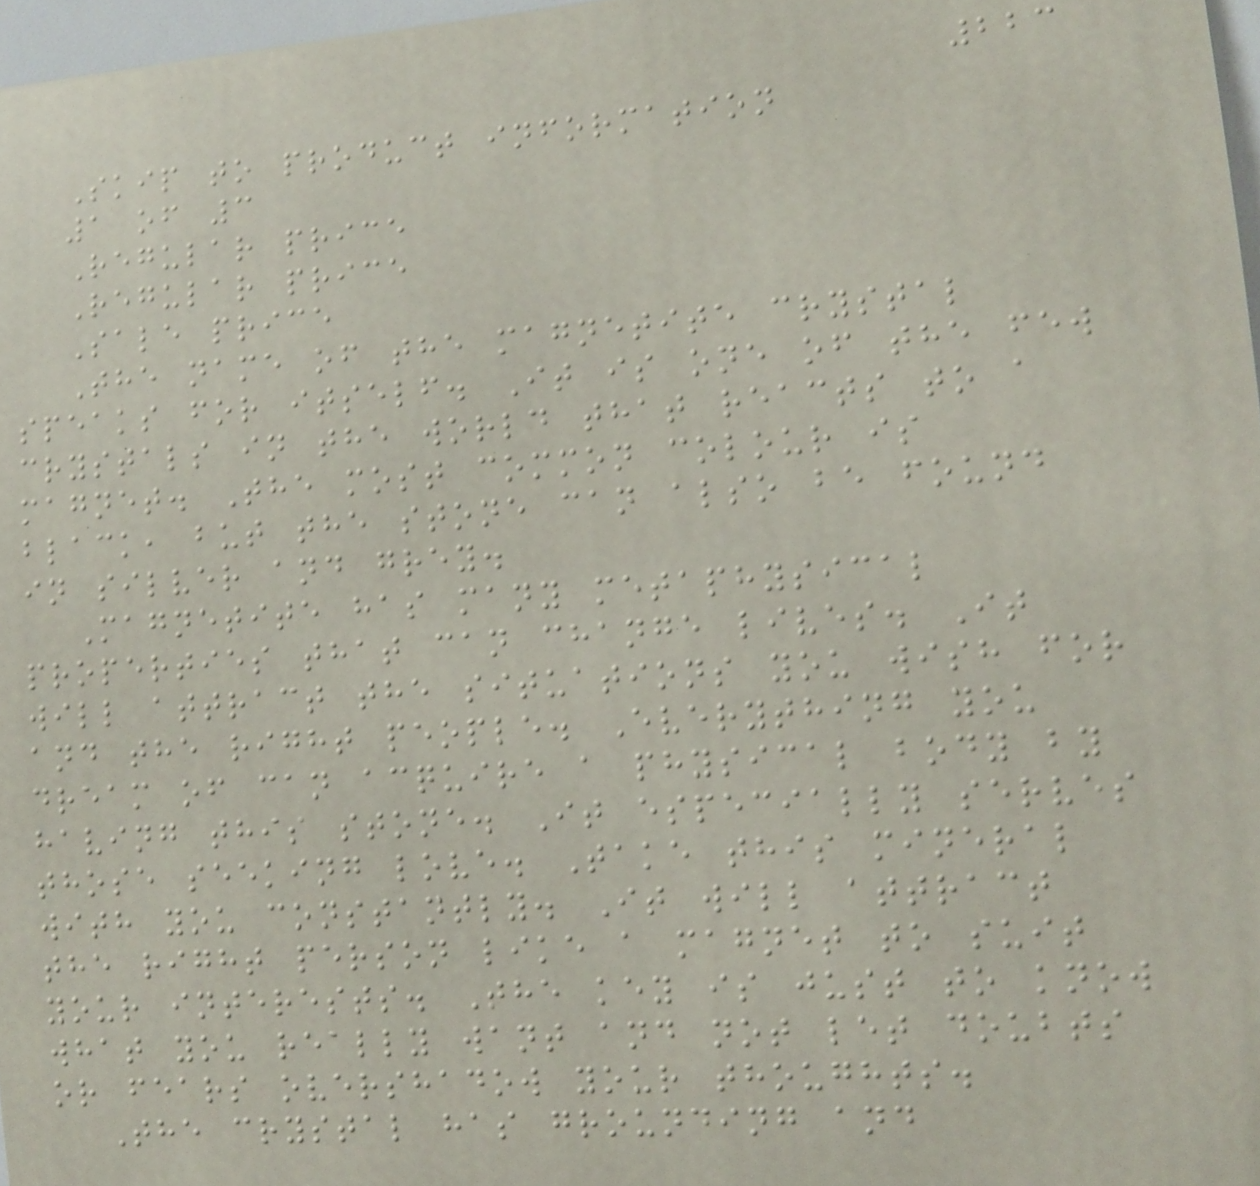223
Skip to product information
1 of 3
Regular price
Regular price
Sale price
The name of the magnetite crystal
speaks for itself. It is one of the few
crystals in the world that reacts to a
magnet. The most common colour is
black, but the stone can also be found
in silver and grey.
Magnetite has many metaphysical
properties that can change lives. It
will attract the situations you wish for
and the right people. Everything you
dream of can acquire a physical body by
having this stone. It especially serves
those seeking love. Take this mineral
with you constantly. It will attract
the right person like a magnet to suit
your interests. The key is just to know
what you really want and not let doubts
or fears overshadow your thoughts.
The crystal has grounding and
